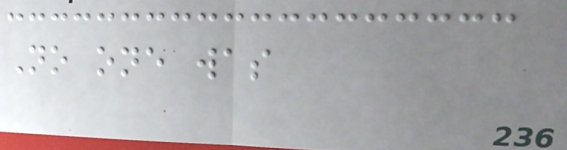No one was
